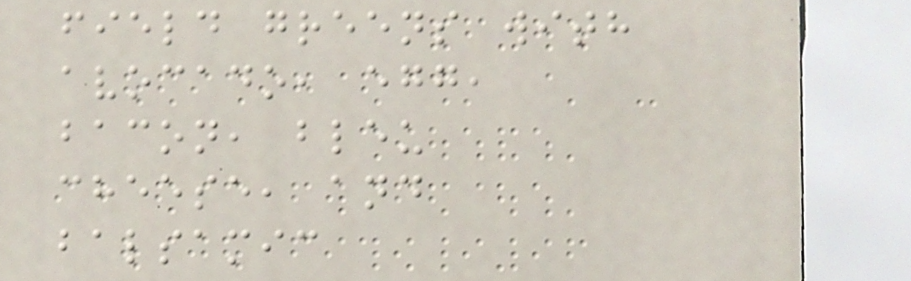field greens with
avocado, egg,
bacon, bleu
cheese, and
balsamic
